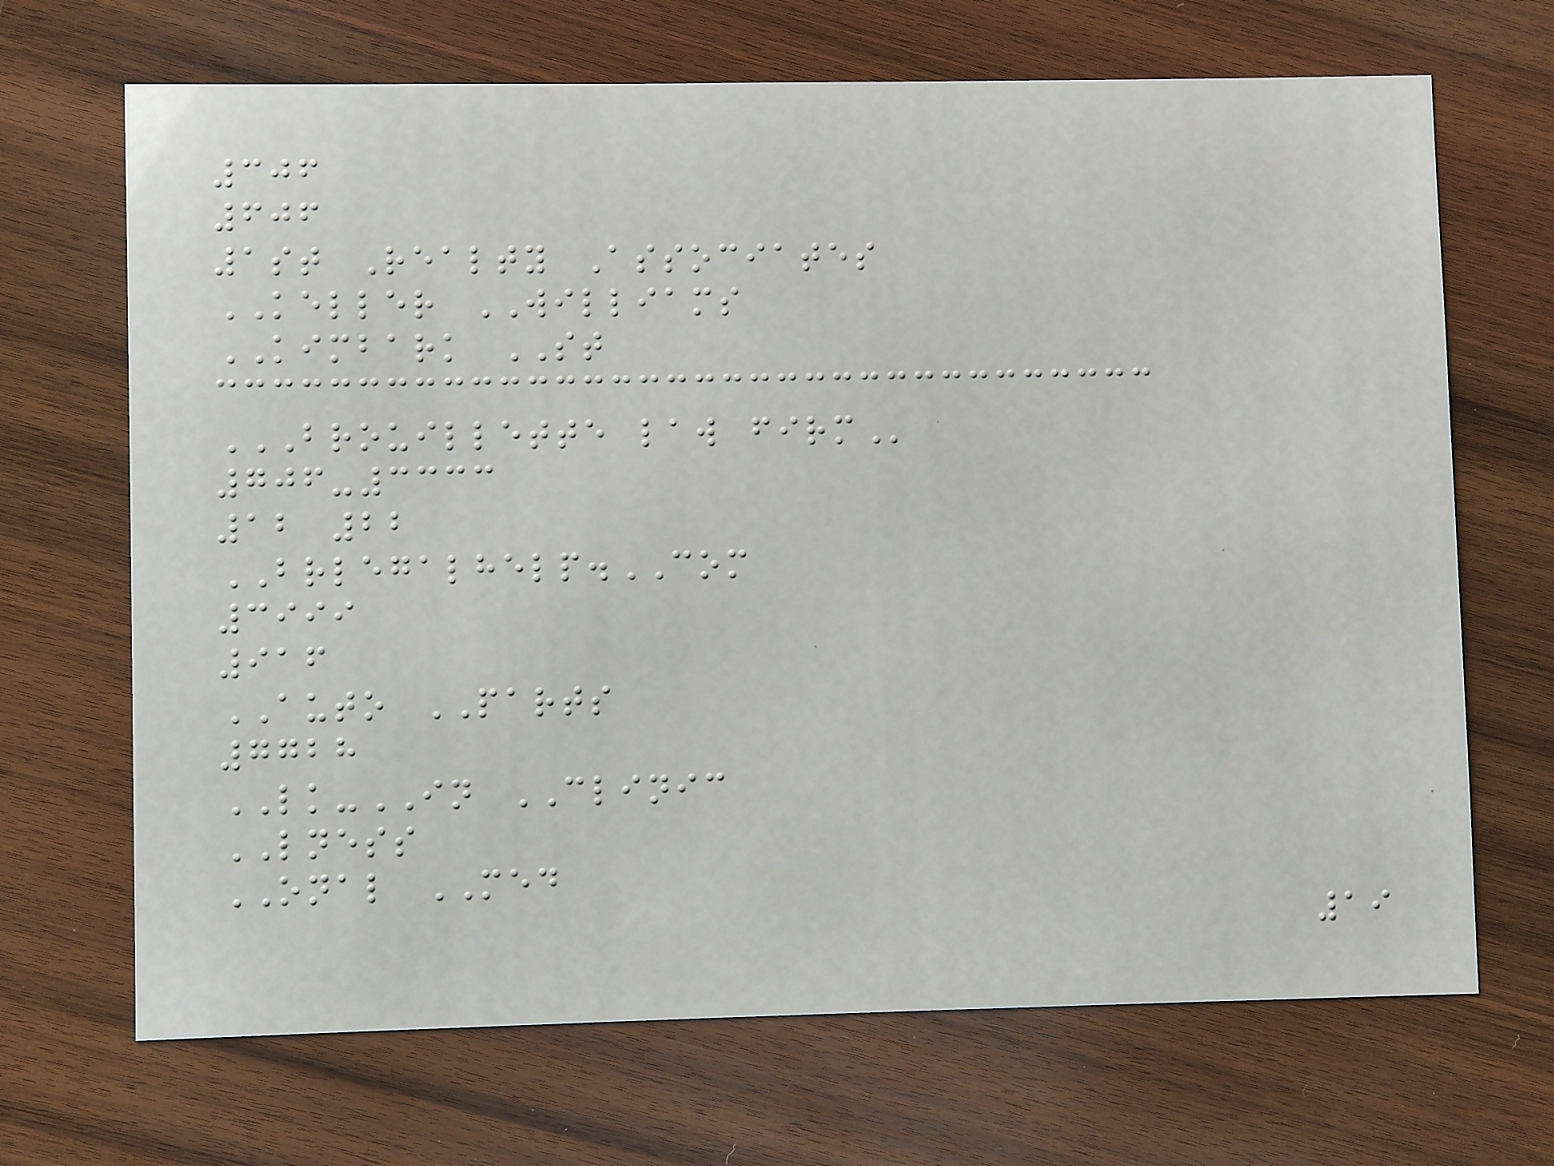306
606
1st Realty Associates
KELLER WILLIAMS
KIMBARK ST
BROUILLETTE LAW FIRM
706-3333
12 22
BRLEGALHELP.COM
3999
916
AUTO PARTS
7728
LK-IN CLINIC
LNESS
ONAL MED
19
